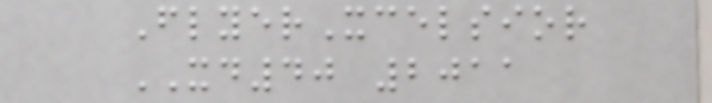FlyerXcelsior
XD40 2011
